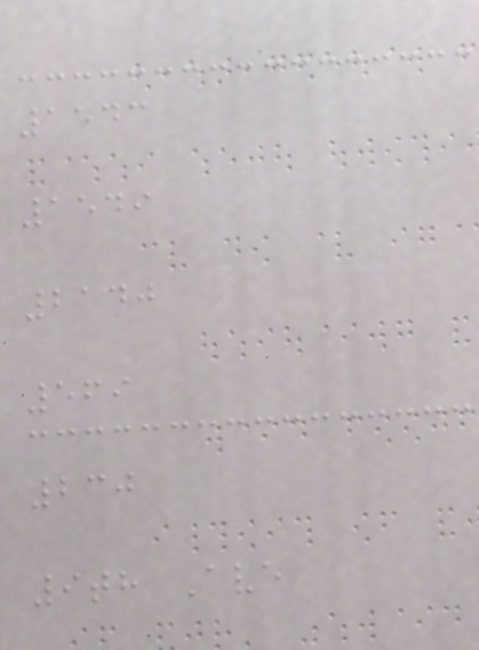1543
1549
2140
569
230
9th Ave
